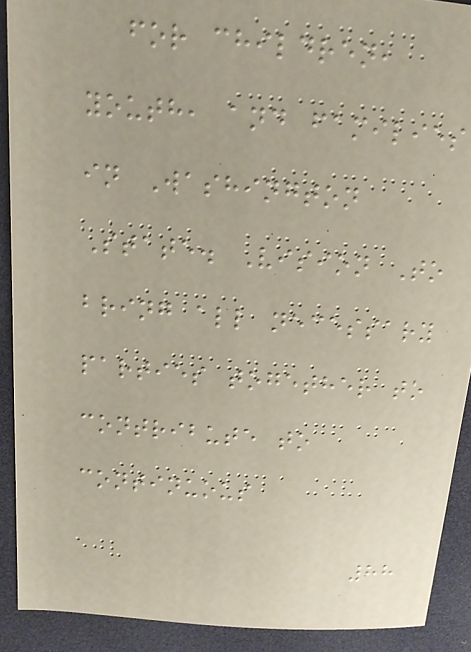for children,
youth, and families
in Washington
State. Vision To
bring all necessary
parties together to
contribute to
continuous
88
